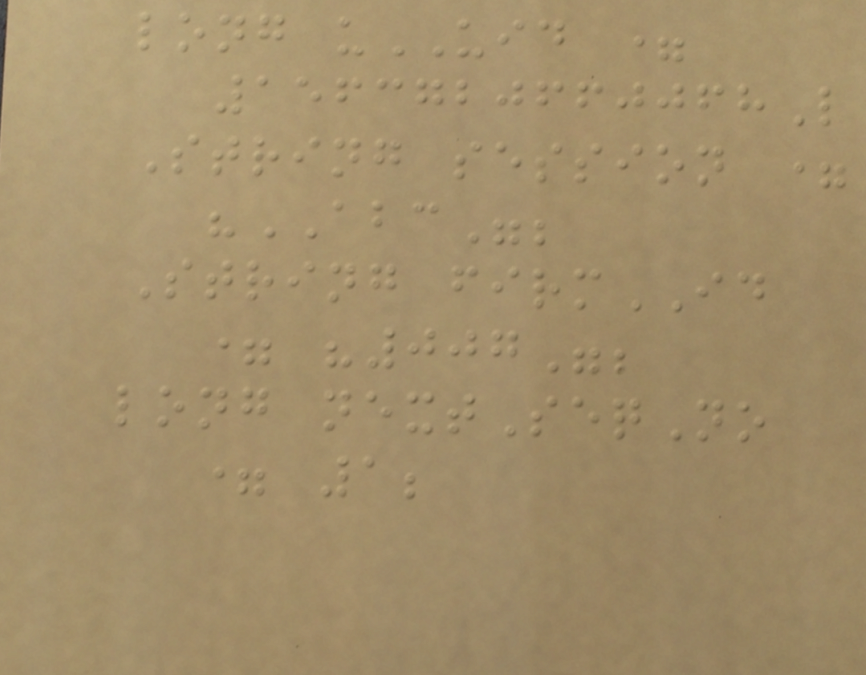long uUID =
1563720660068L
String session =
"ABC";
String firmID
= "007";
long nextSeqNo
= 1;
